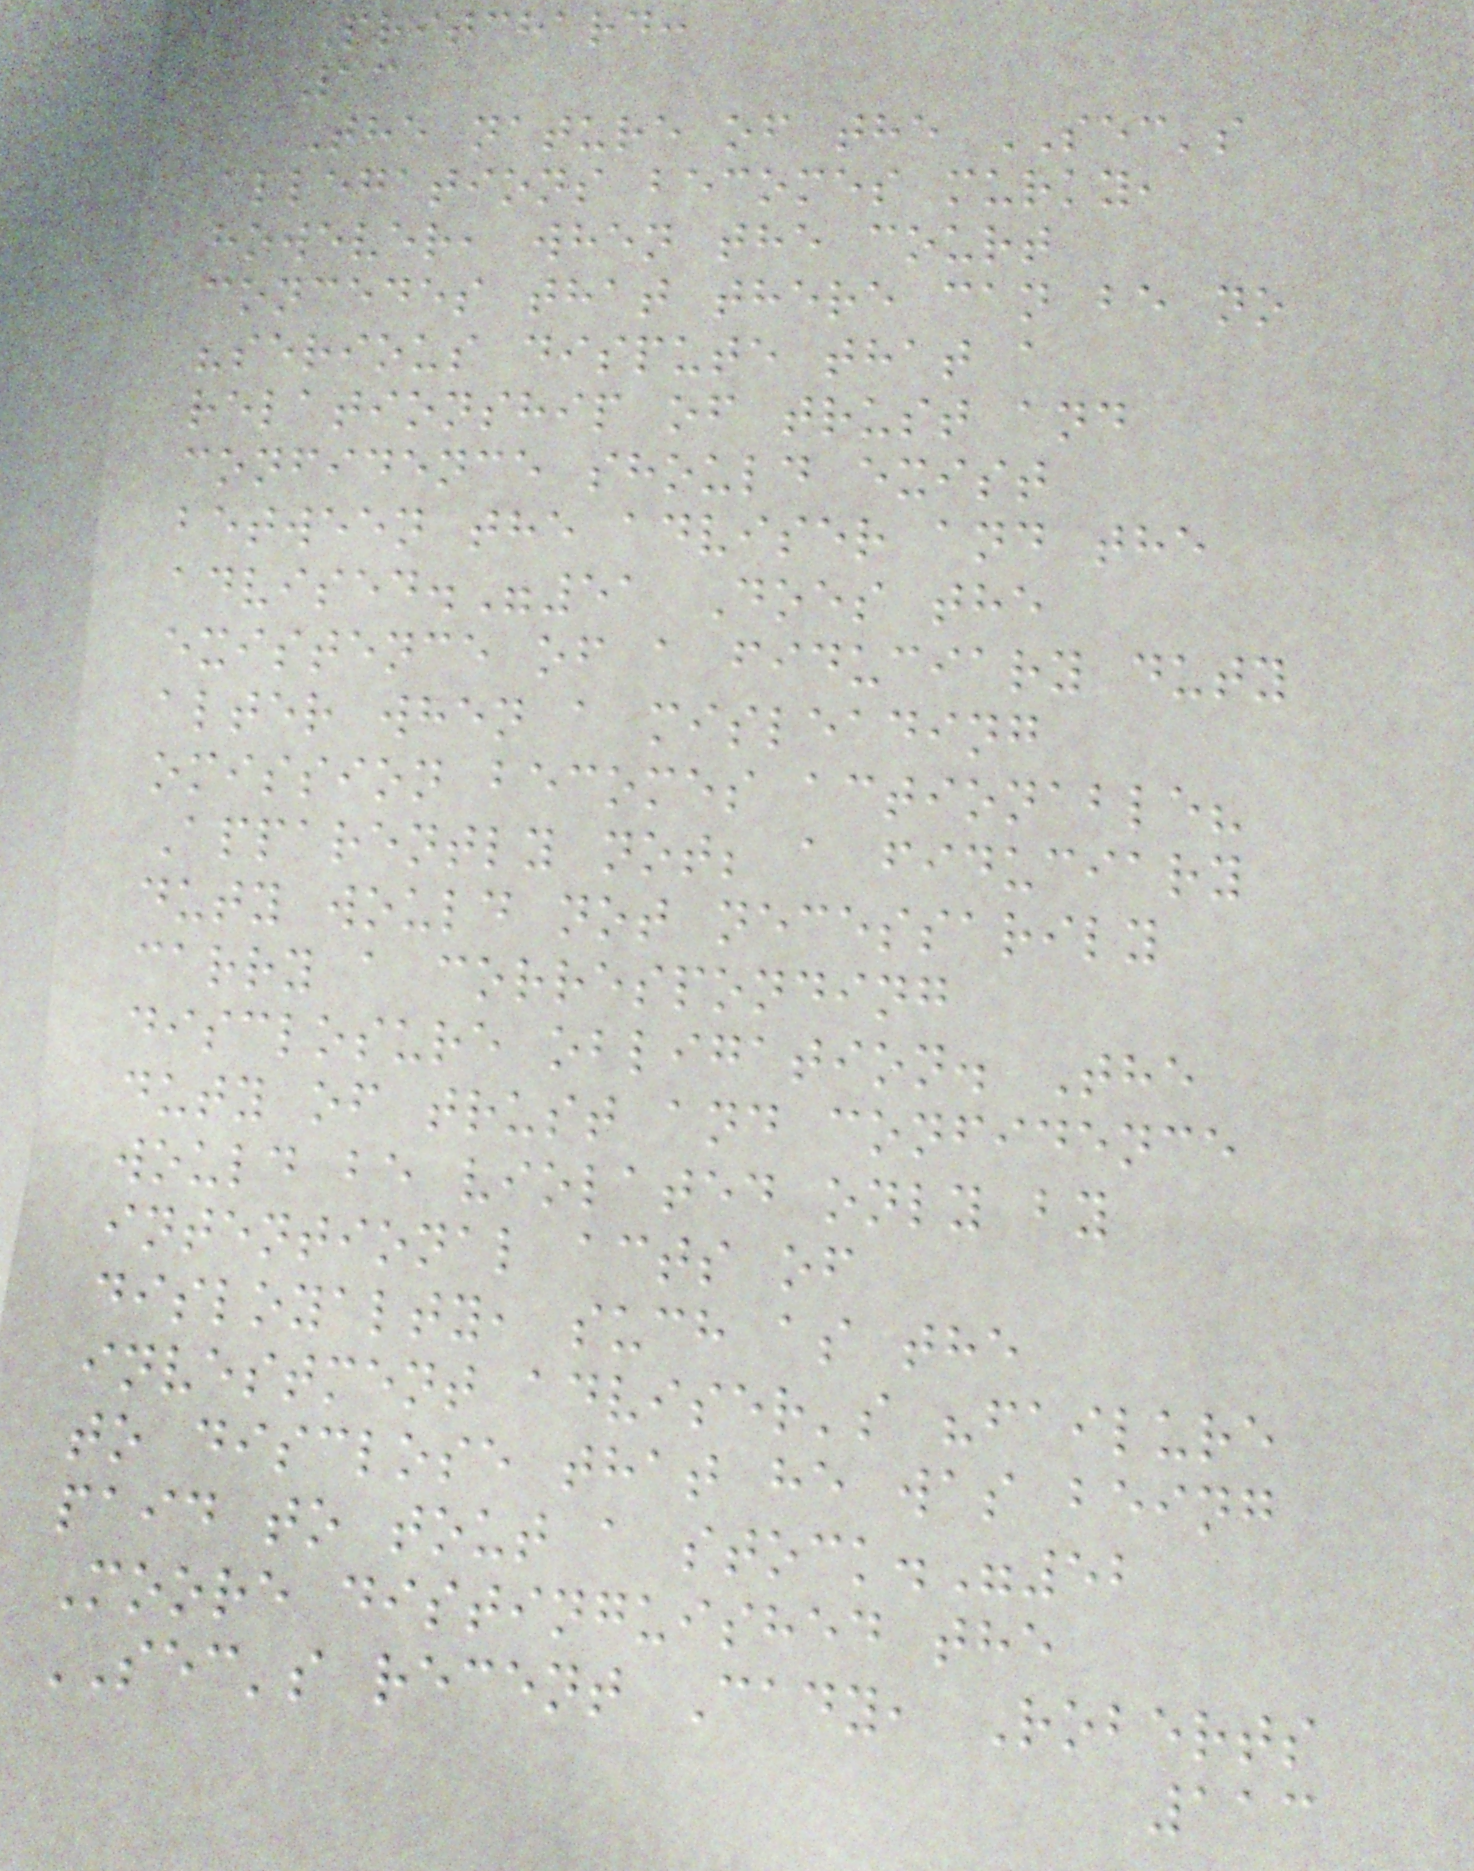Pritchard:
13
The nature of the SEC's
allegations becomes murky,
however, when the court
concedes that there can be no
"serious dispute that a
relationship of trust and
confidence should exist
between the adviser and the
advised."51 Does the
existence of a fiduciary duty
alter when a misleading
omission becomes actionable?
Apparently not; a fiduciary
duty would not necessarily
carry a corresponding
disclosure obligation. The
duty of trust and confidence
would be violated only by
intentional acts of
disloyalty, such as the
investment adviser's "failure
to disclose that he was being
paid to tout a stock."52
Moore distinguished the
SEC's recent Cady, Roberts
113
